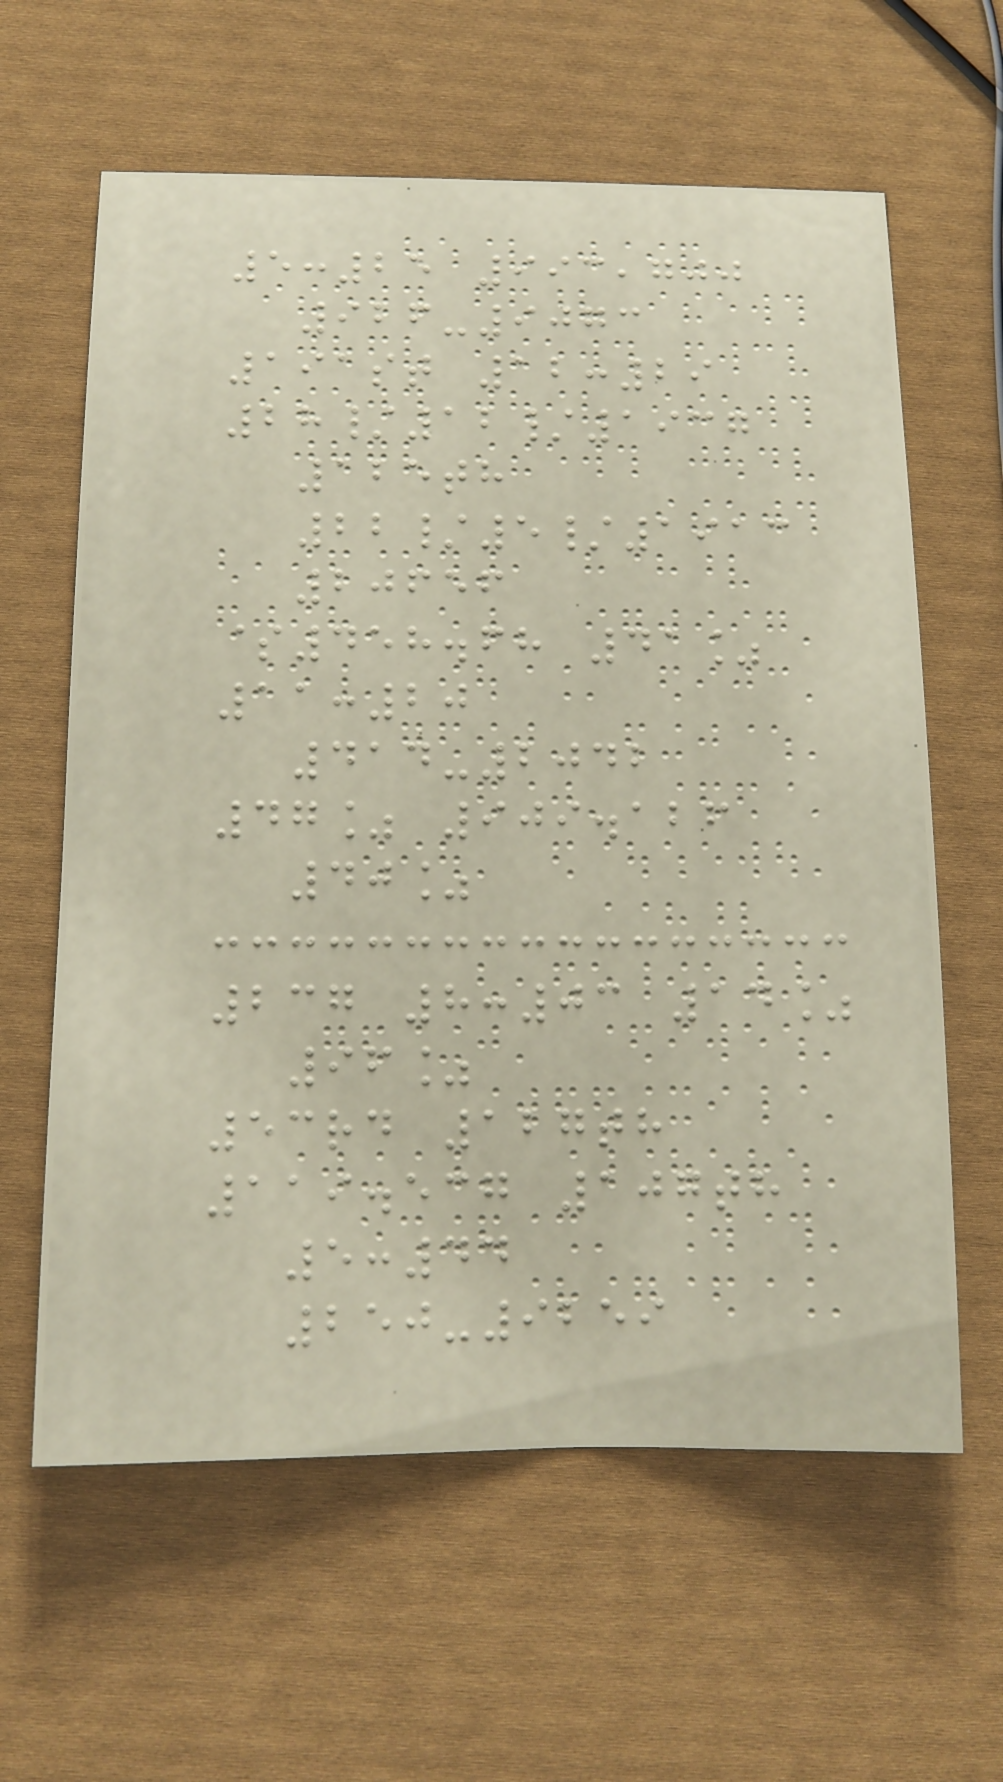5:25 993,700
926-9073
191st 12:29
28/12/1937
125th
22/5/1913
20656
$458.68 41%
11:20
414-2042
47% 909.126
40%
237 8:03 14%
96%
53rd 127th
119.537 107th
5:44
250-9259
